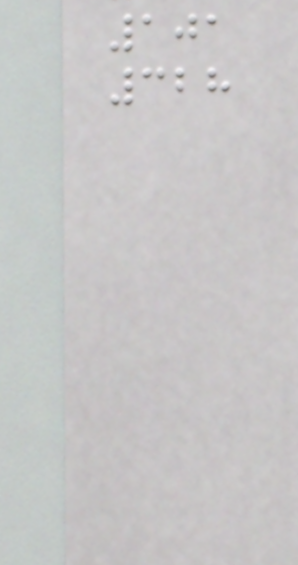101
328
